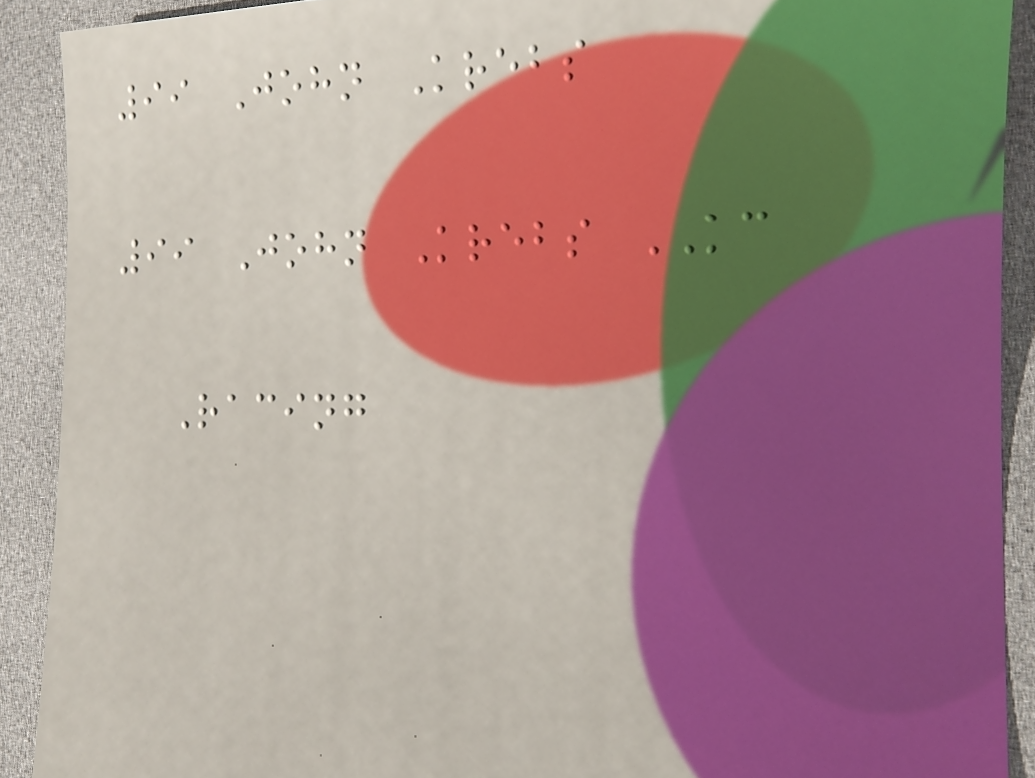99 John Krebs
99 John Krebs KC
Racing
